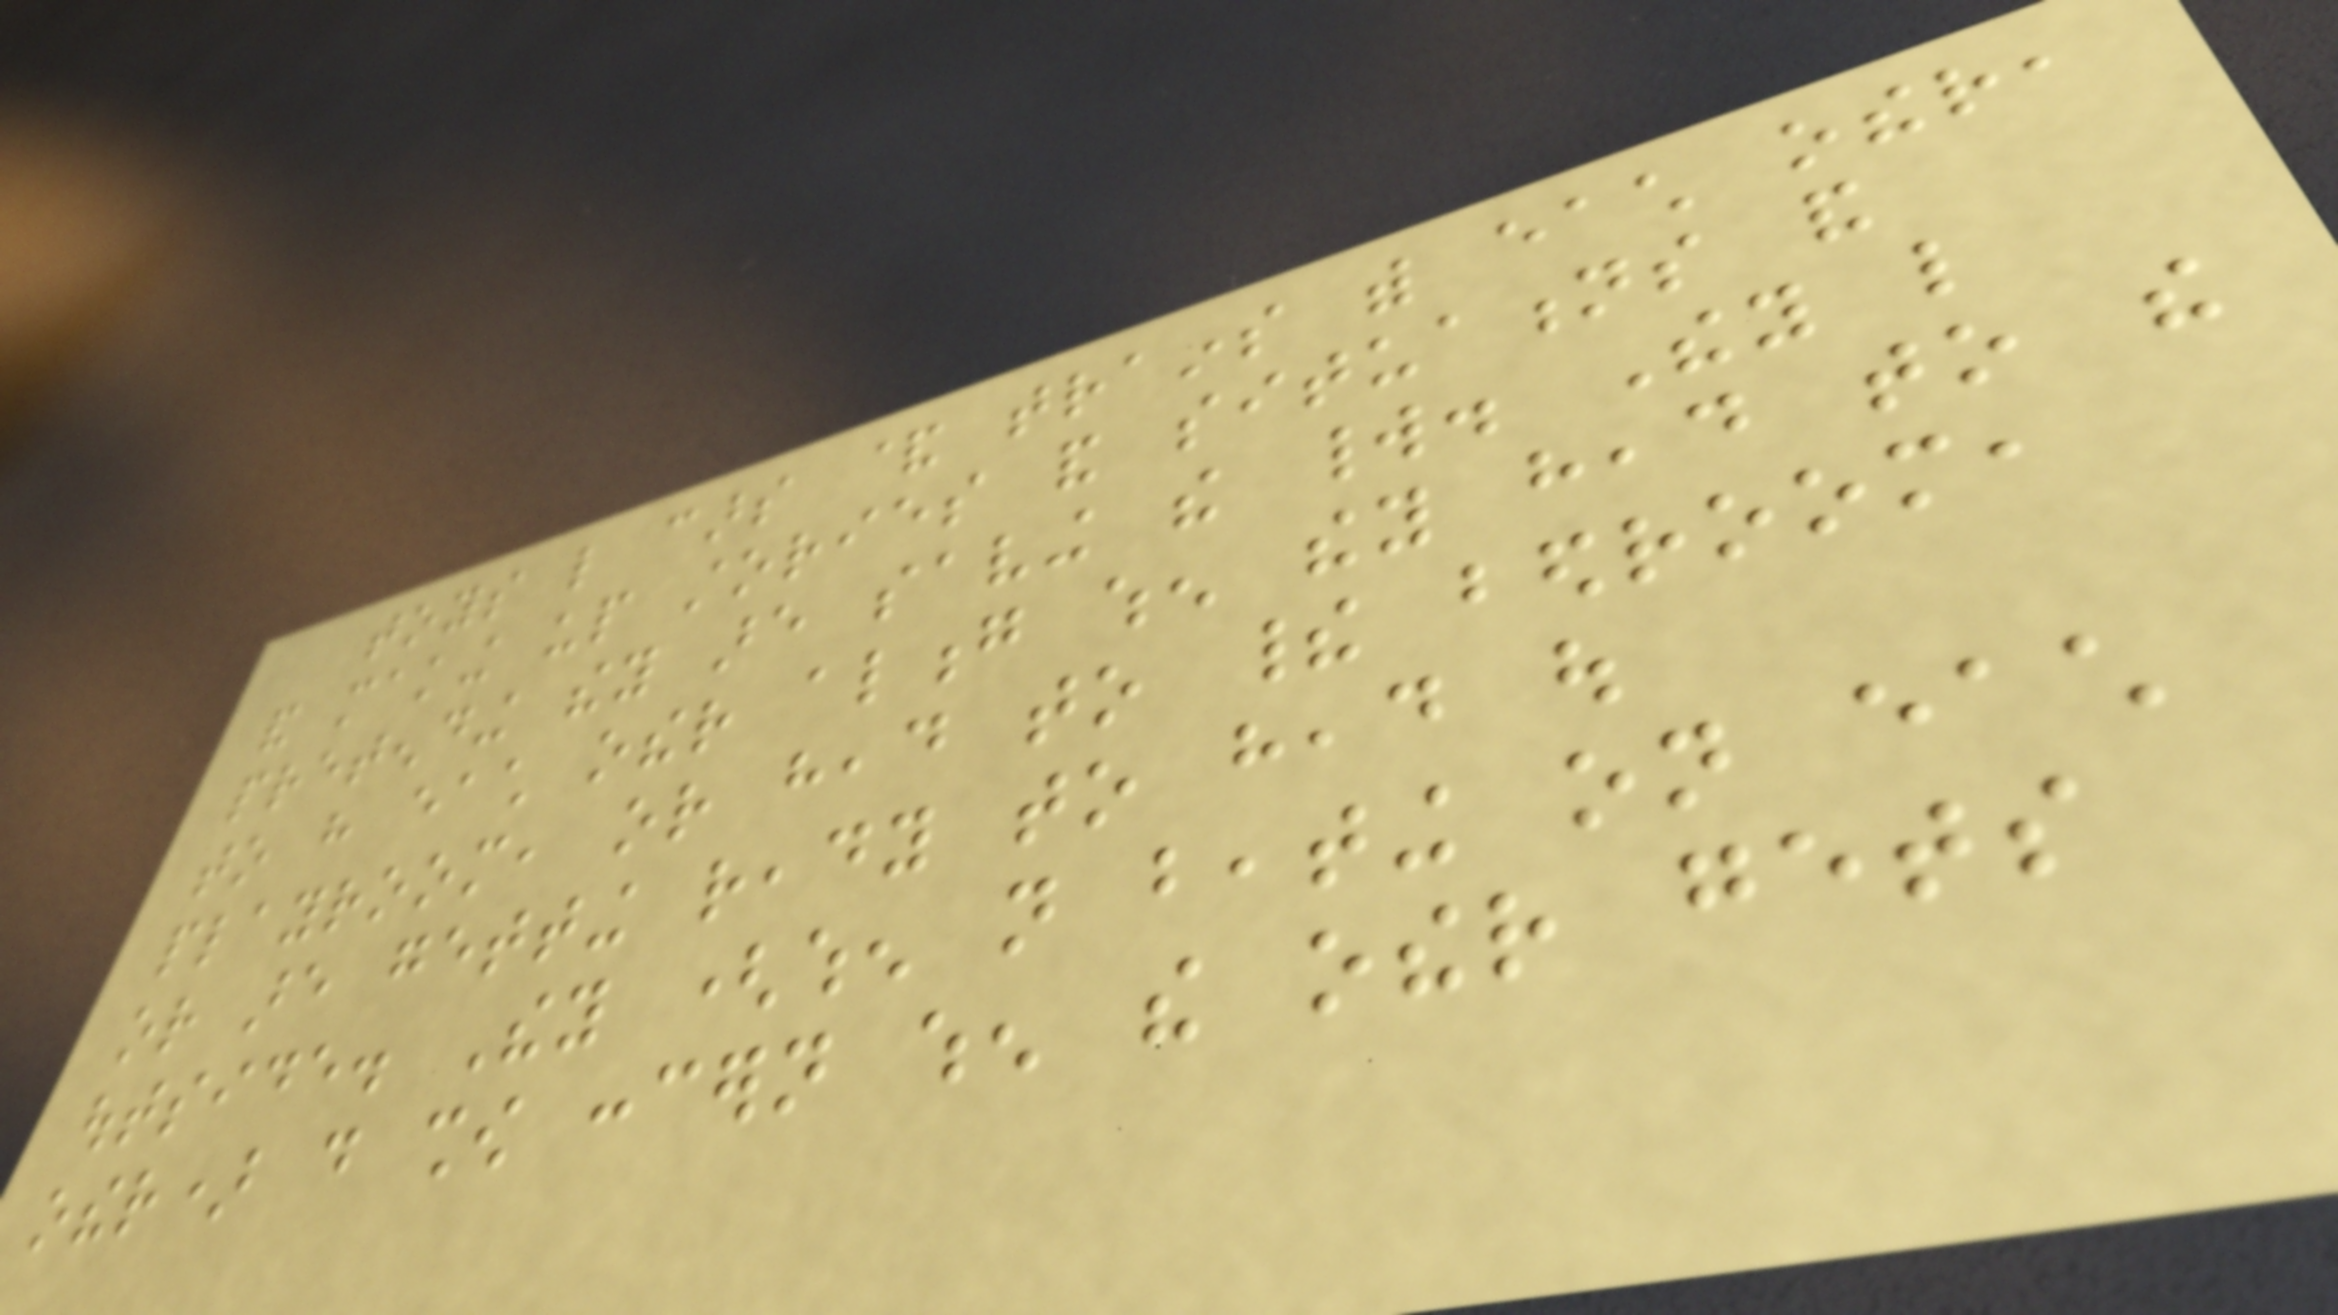toys like cars & trains with each other,
and making up stories and situations and
pretending they are saving the world. They like
to have each other along when they head to the
playroom, or head to their bedroom,
or are getting ready to head out
outside. They (when not beating on each
other) do show concern when the other gets
